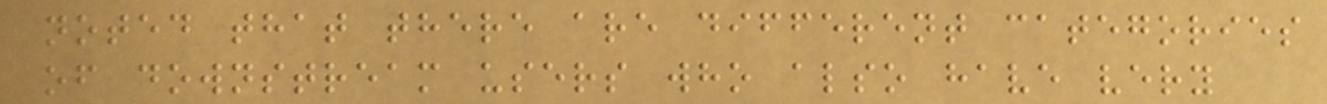noted that there are different categories
of downstream users who also have very
